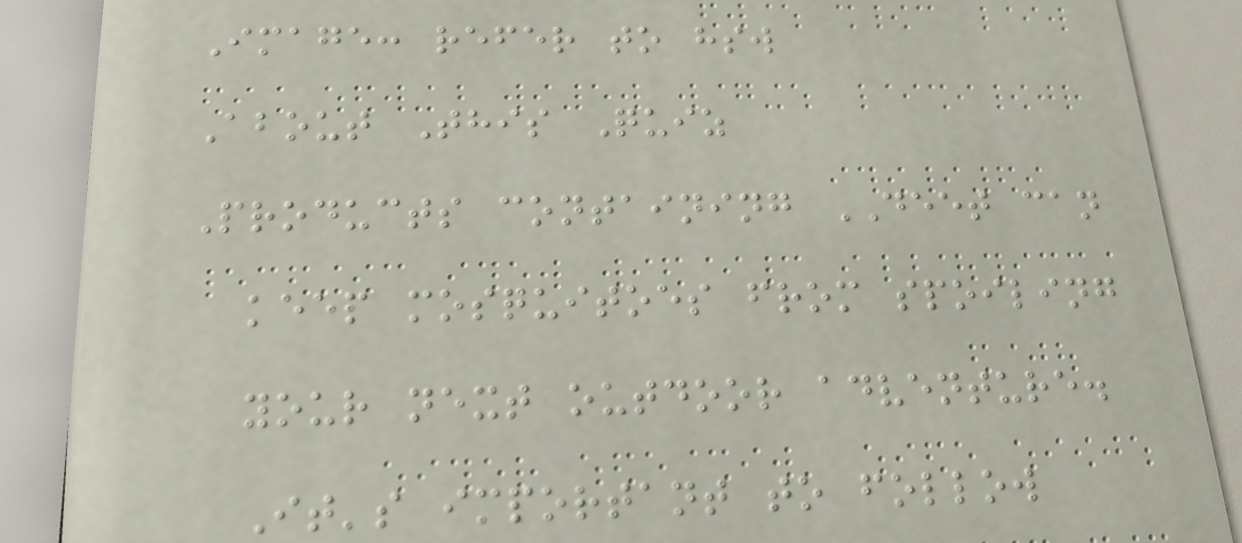Image: refer to hsw
About This Quiz
Products containing DEET can
keep mosquitoes from spoiling
your next outdoor adventure.
It's important to follow
